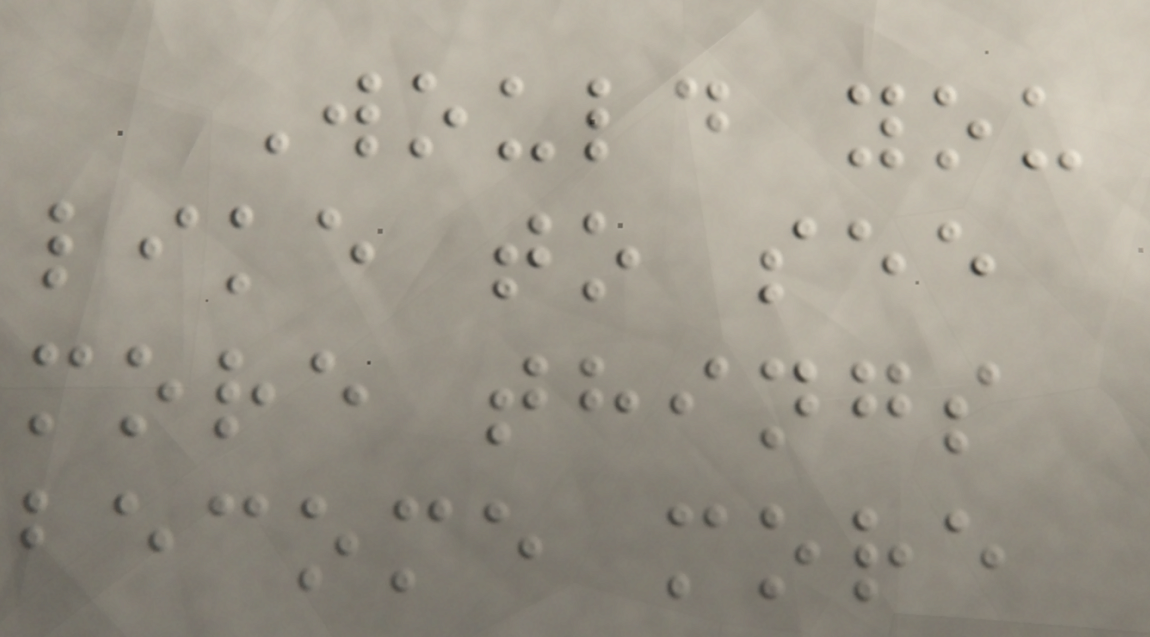Would you
like to see
more things
become more
